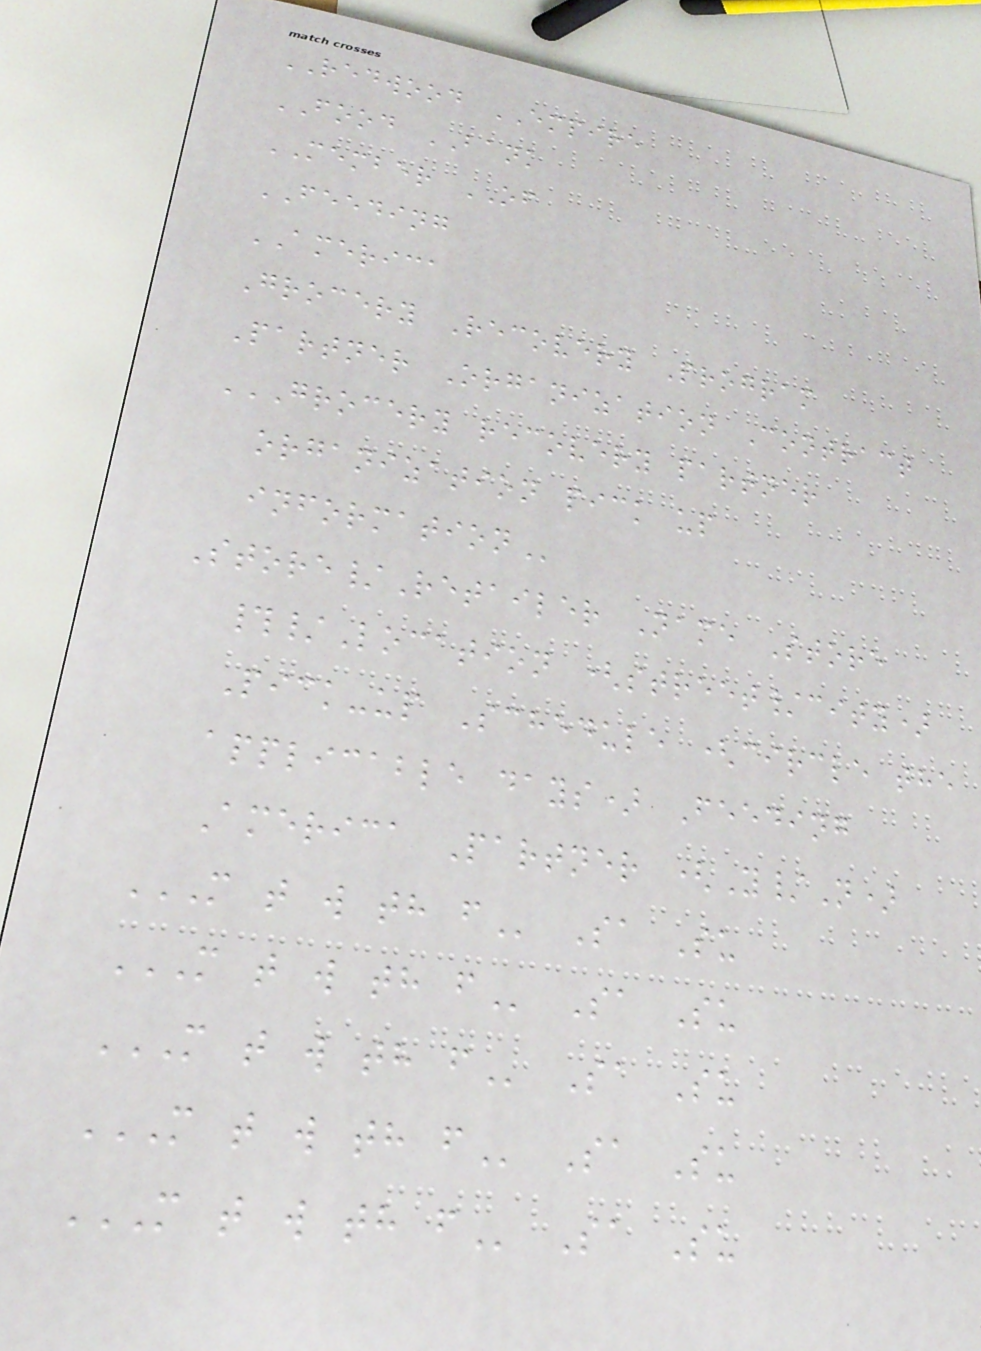REDWOOD EMPIRE
FOOD BANK
MEMBER OF
FEEDING
AMERICA
Grocery Recovery Program
Partner Organization Contract
GROCERY RECOVERY PARTNER
ORGANIZATION PICK UP
INFORMATION
Store/Retailer Name Store
#/Location (street/city)
Pick-up Schedule (circle the
applicable days) Feeding
America Partner (Y/N)
M T W TH F Sa Su
M T W TH F Sa Su
M T W TH F Sa Su
M T W TH F Sa Su
M T W TH F Sa Su
